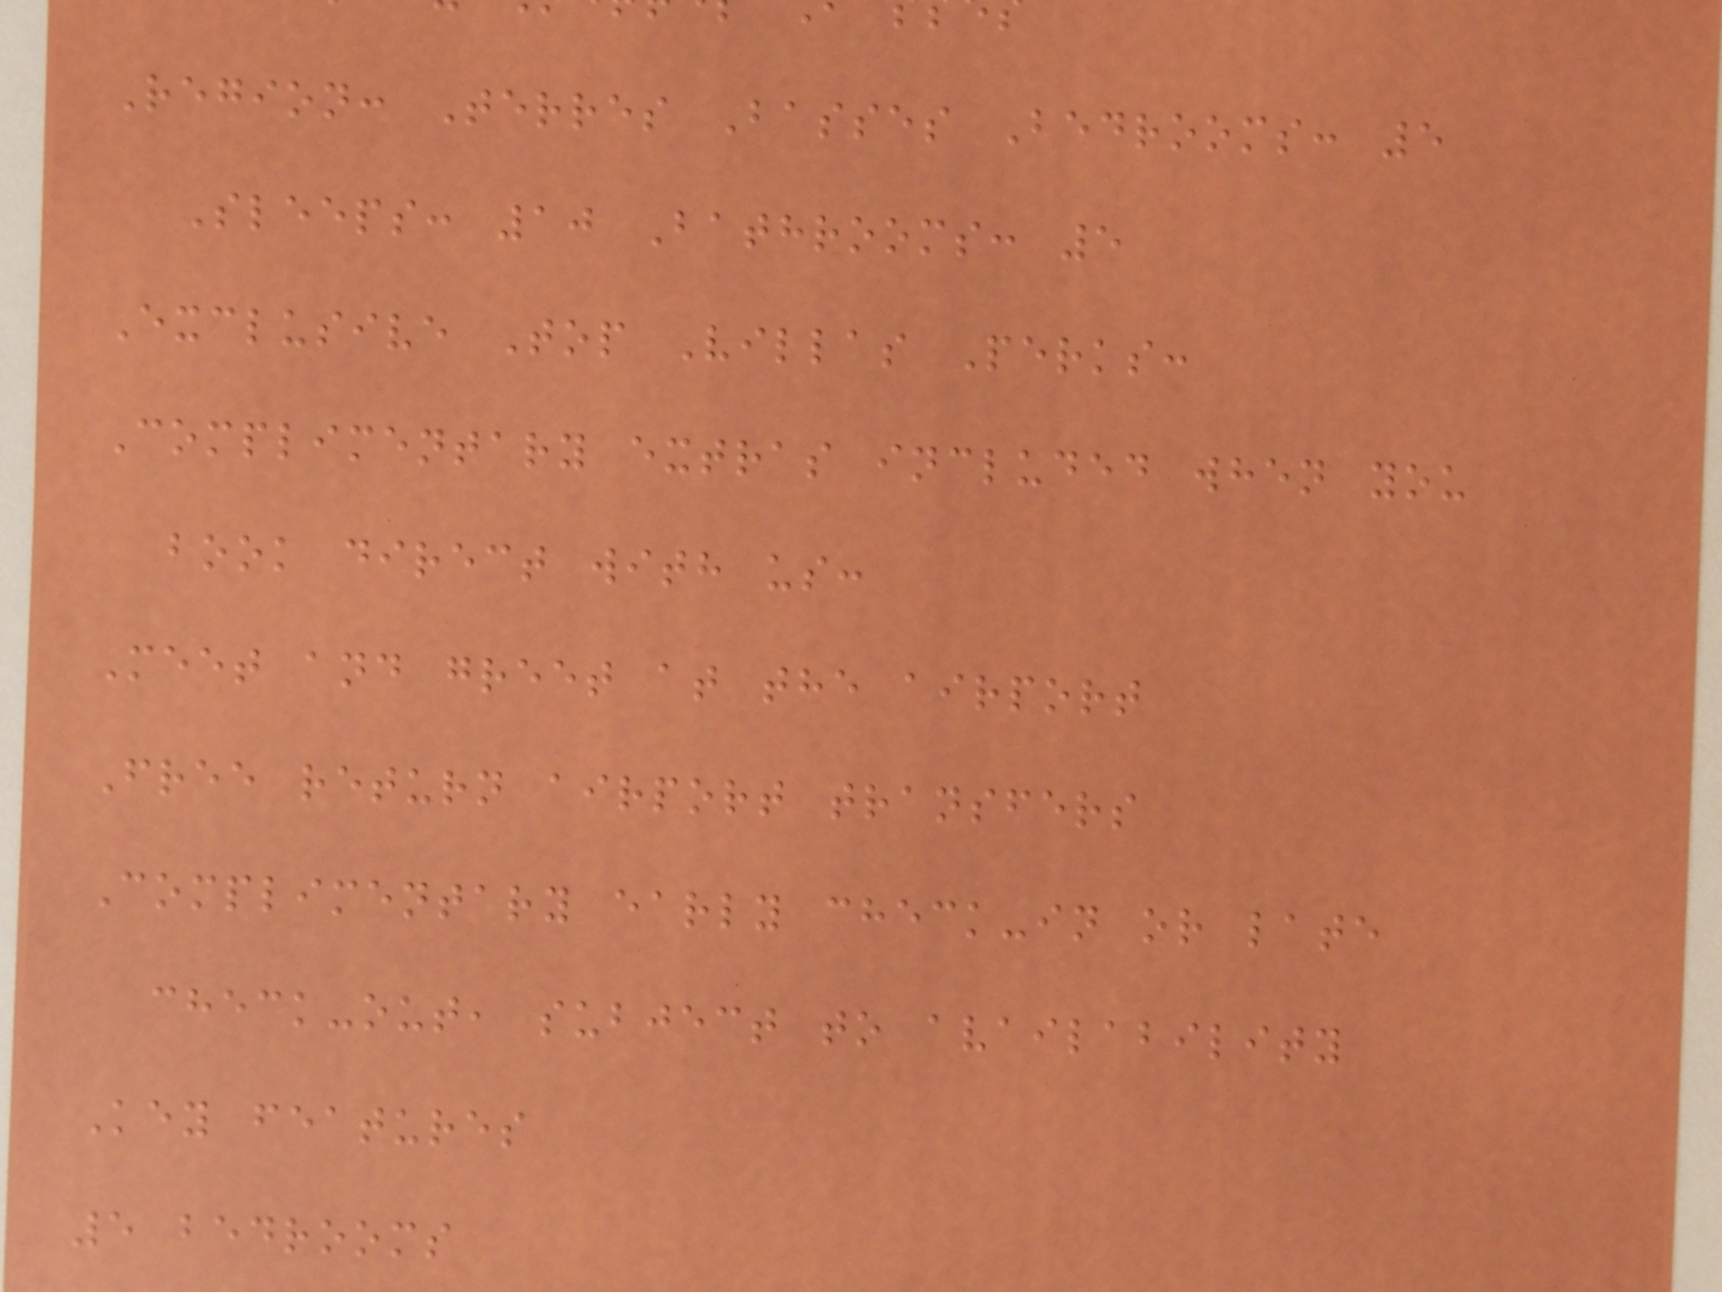Region: Terres Basses Bedrooms: 5
Sleeps: 10 Bathrooms: 5
Exclusive Top Villas Perks:
Complimentary extras included when you
book direct with us:
Meet and greet at the airport
Free return airport transfers
Complimentary early check-in or late
check-out, subject to availability
Key features
5 bedrooms
